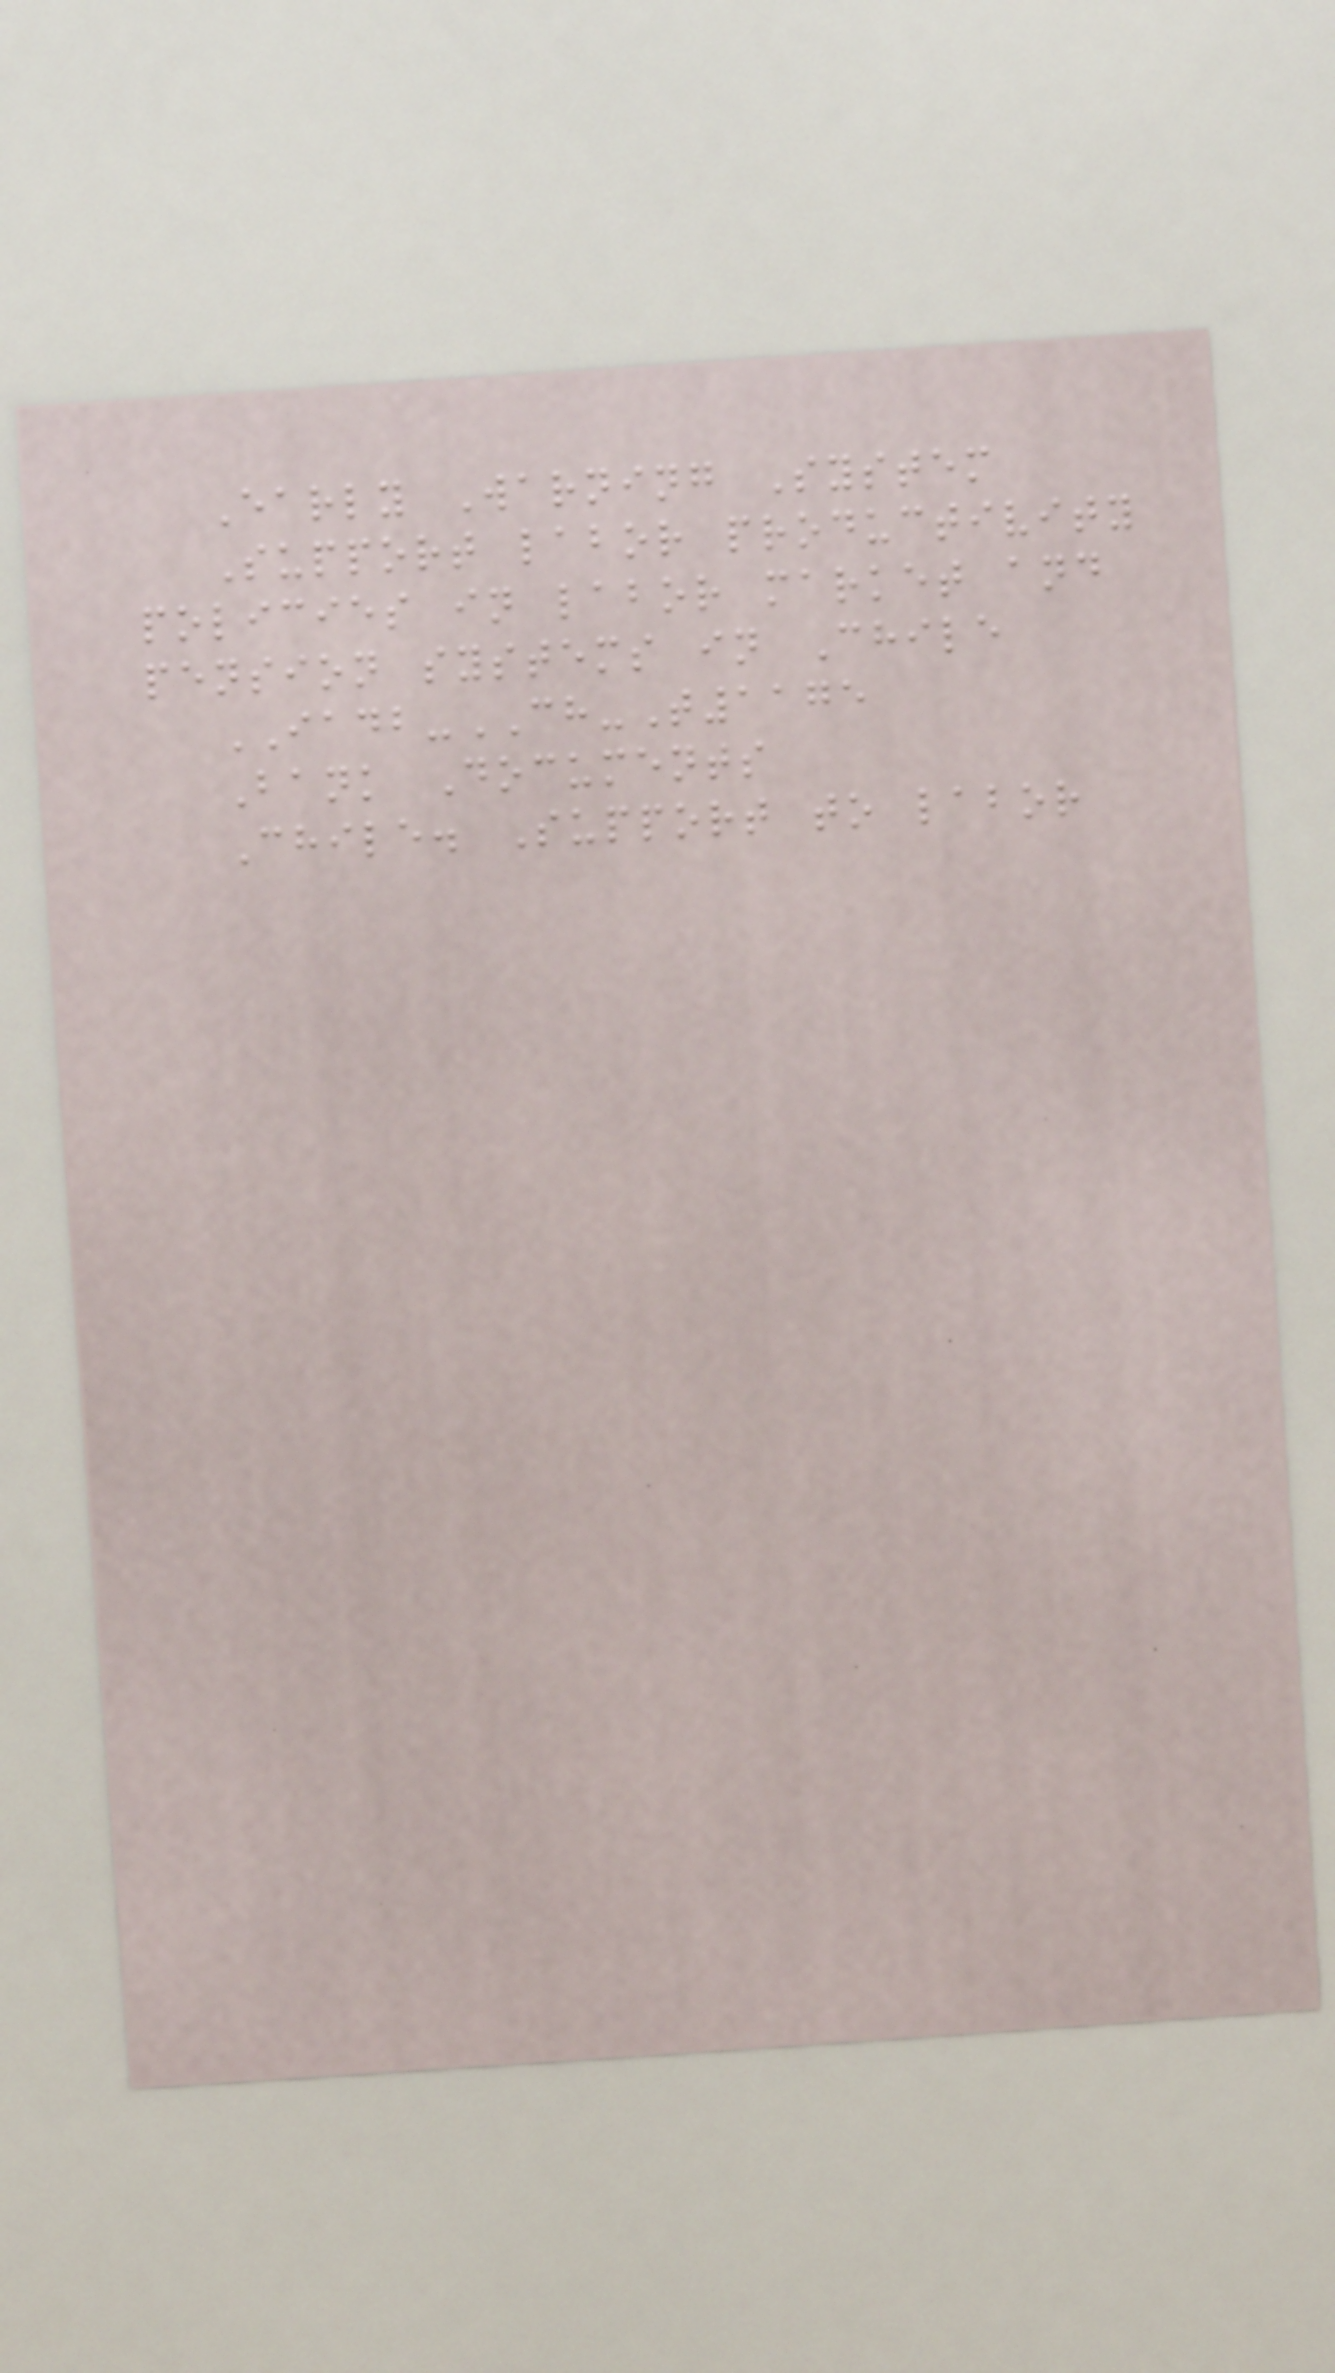Early Warning System
Support labor productivity
policies in labor market and
pension systems in Chile
IADB-CH-T1175
Bank Documents
Chile. Support to labor
